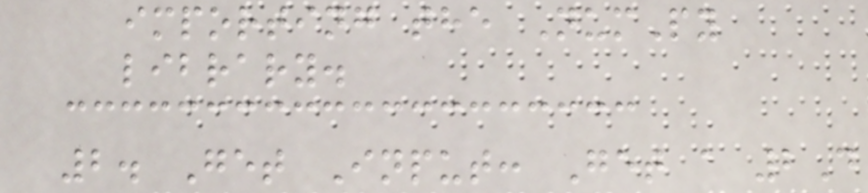importing the NumPy
library.
2. Get Input: Get a 2D
